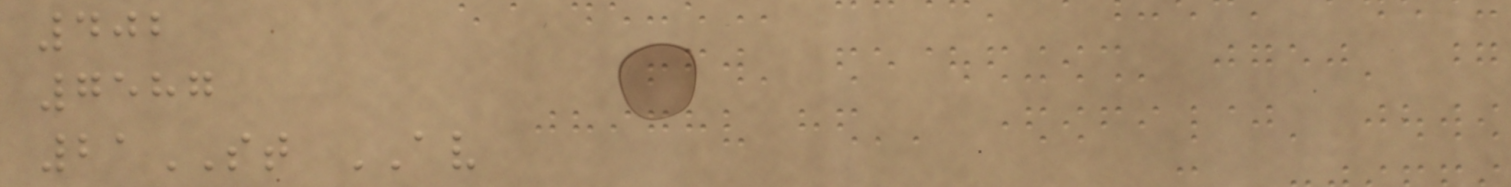402
7587
21ST AV
